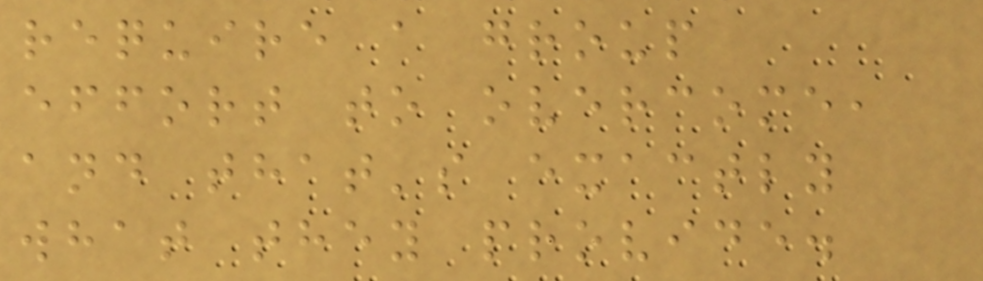require a group
effort to overcome,
and that's exactly
what they provide.
